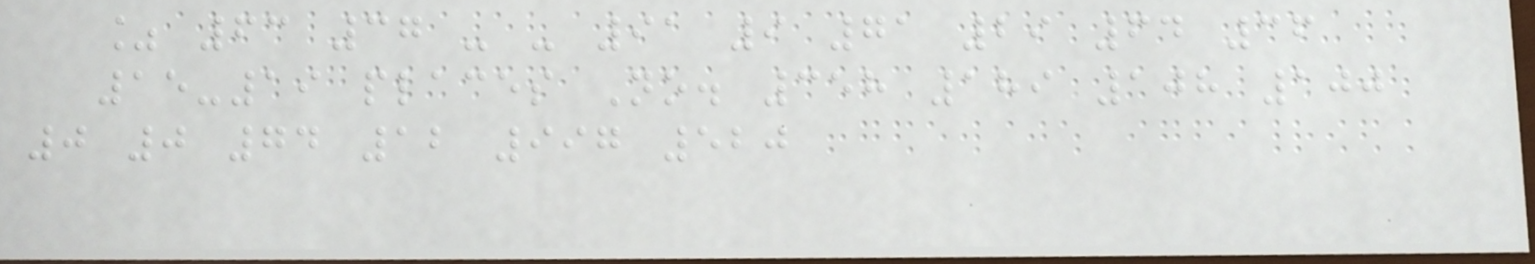% 63 37 - - 91 9 71 29 64 36
15-19 places No. 358 189 108 100
0 0 74 12 997 520
